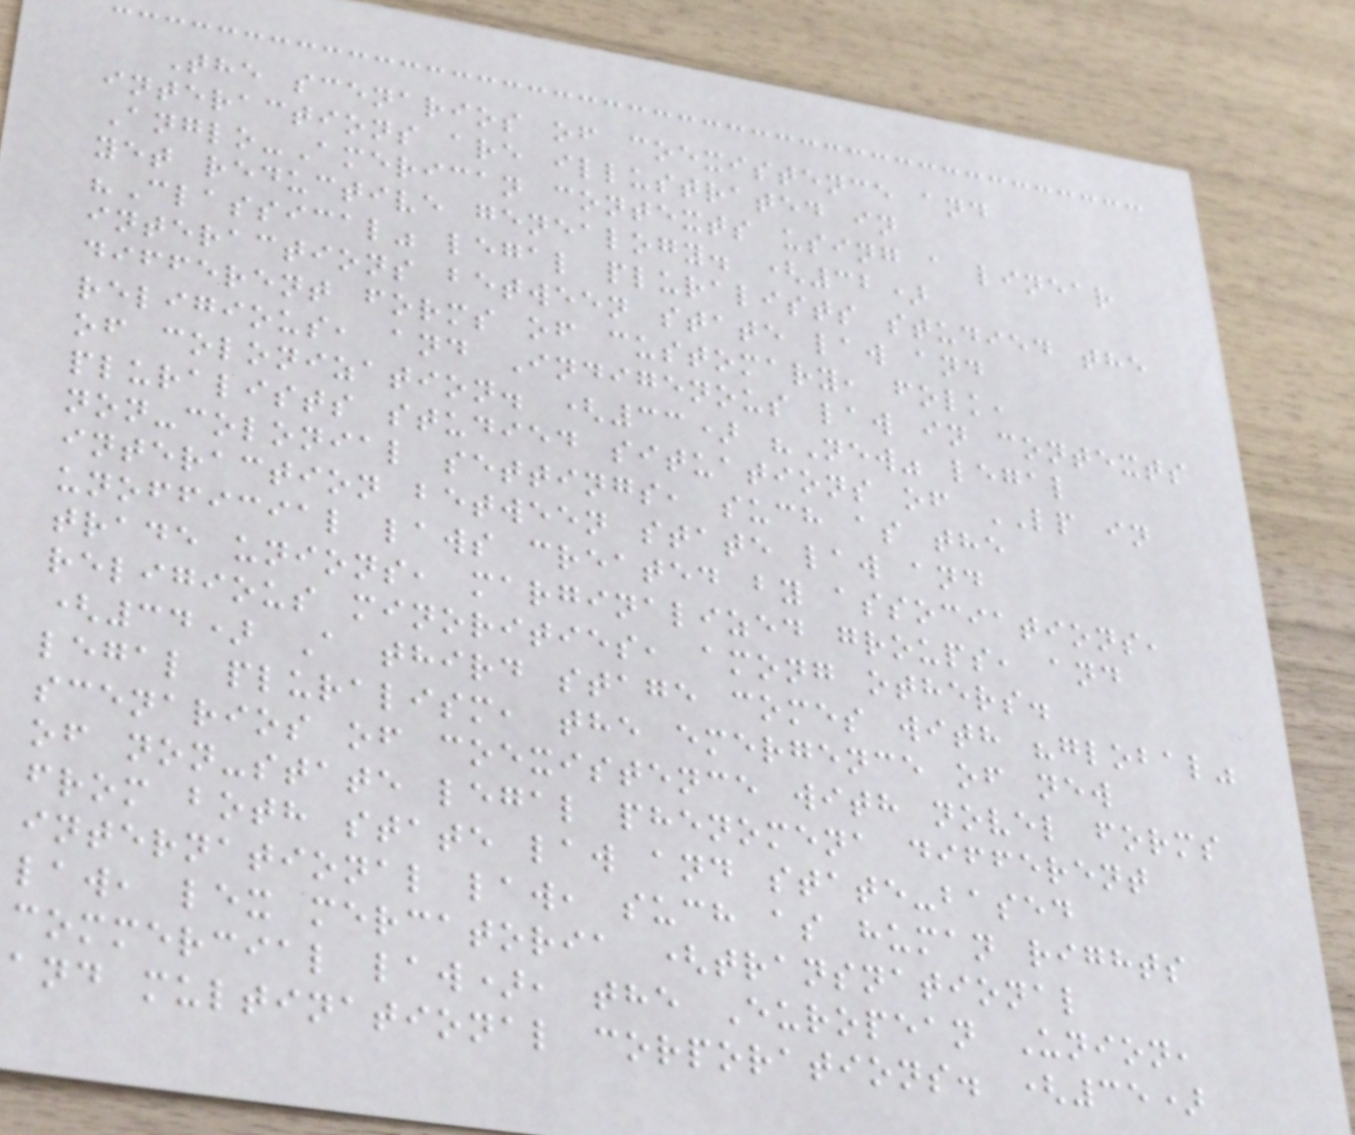The scenarios of coexistence and
interactions are illustrated in
Anglo-American contexts using a linear
yet reductive genealogy. (32)
"Classical" legal pluralists studied the
interactions between state law and
different forms of customary, folk,
religious, and Indigenous law in contexts
of colonization. (33) "New" legal
pluralists studied situations of LP in
non-colonial settings, such as the
interaction between state law and
unofficial laws created by associations,
trade unions, marginalized groups, and
religious minorities, among others.
(34) A third stage comes with "global"
legal pluralism, the emergence of new
scenarios of coexistence with novel forms
of non-state legal phenomena different
from both state law and state-based
international law, such as human rights
law, lex mercatoria (transnational
commercial law), the European Union,
and multinational corporations. (35)
